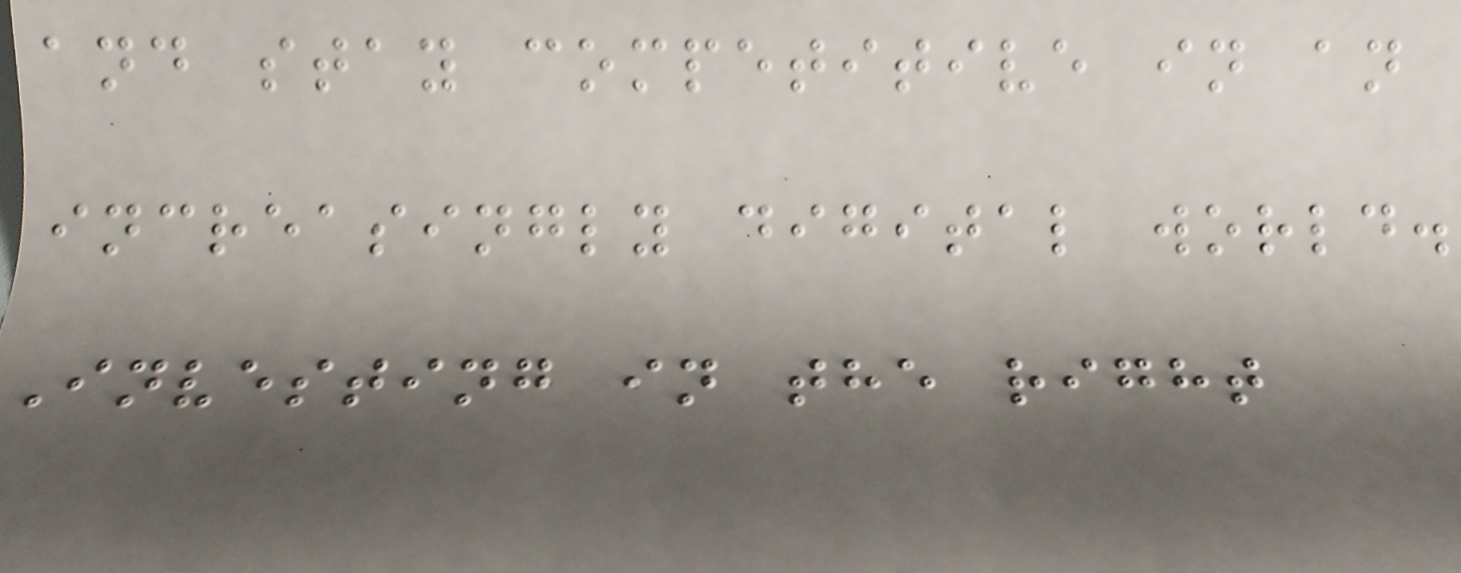and stay competitive in an
increasingly digital world.
Investing in the right
